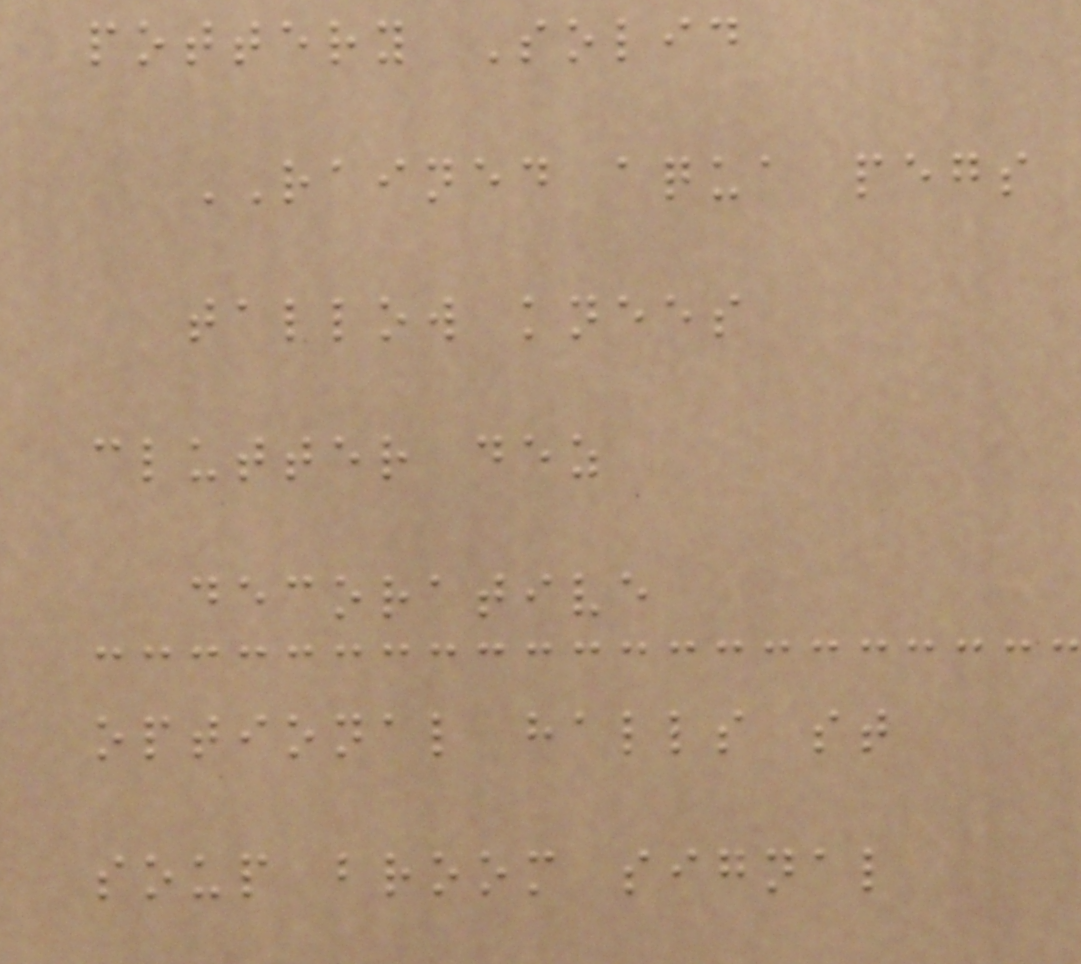pottery Solid
RAINED aqua pegs
tallow knees
clutter dez
decorative
optional halls st
soup broom signal
